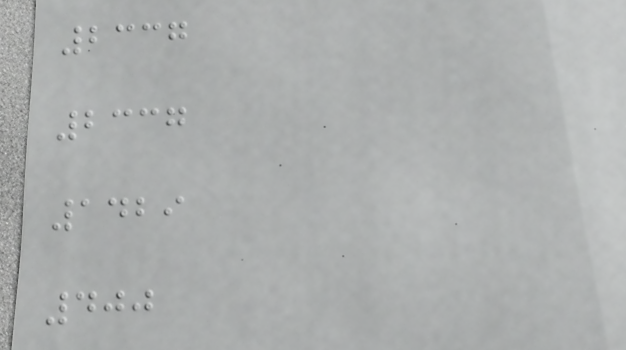2337
2337
1429
400
